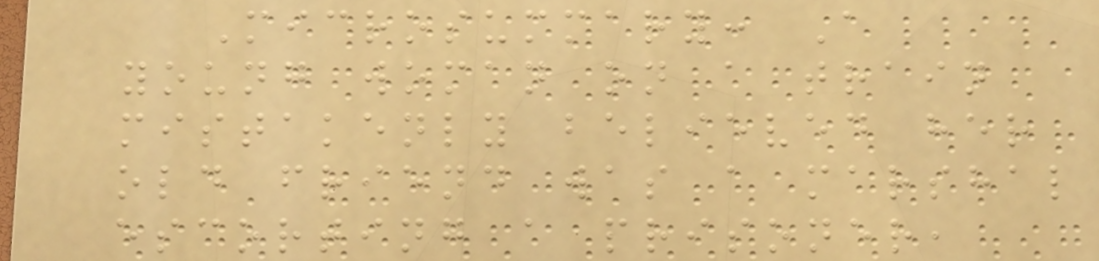Microsummary: A
young woman on a train
mistakenly believed her
old friend was a marshal
escorting a prisoner,
